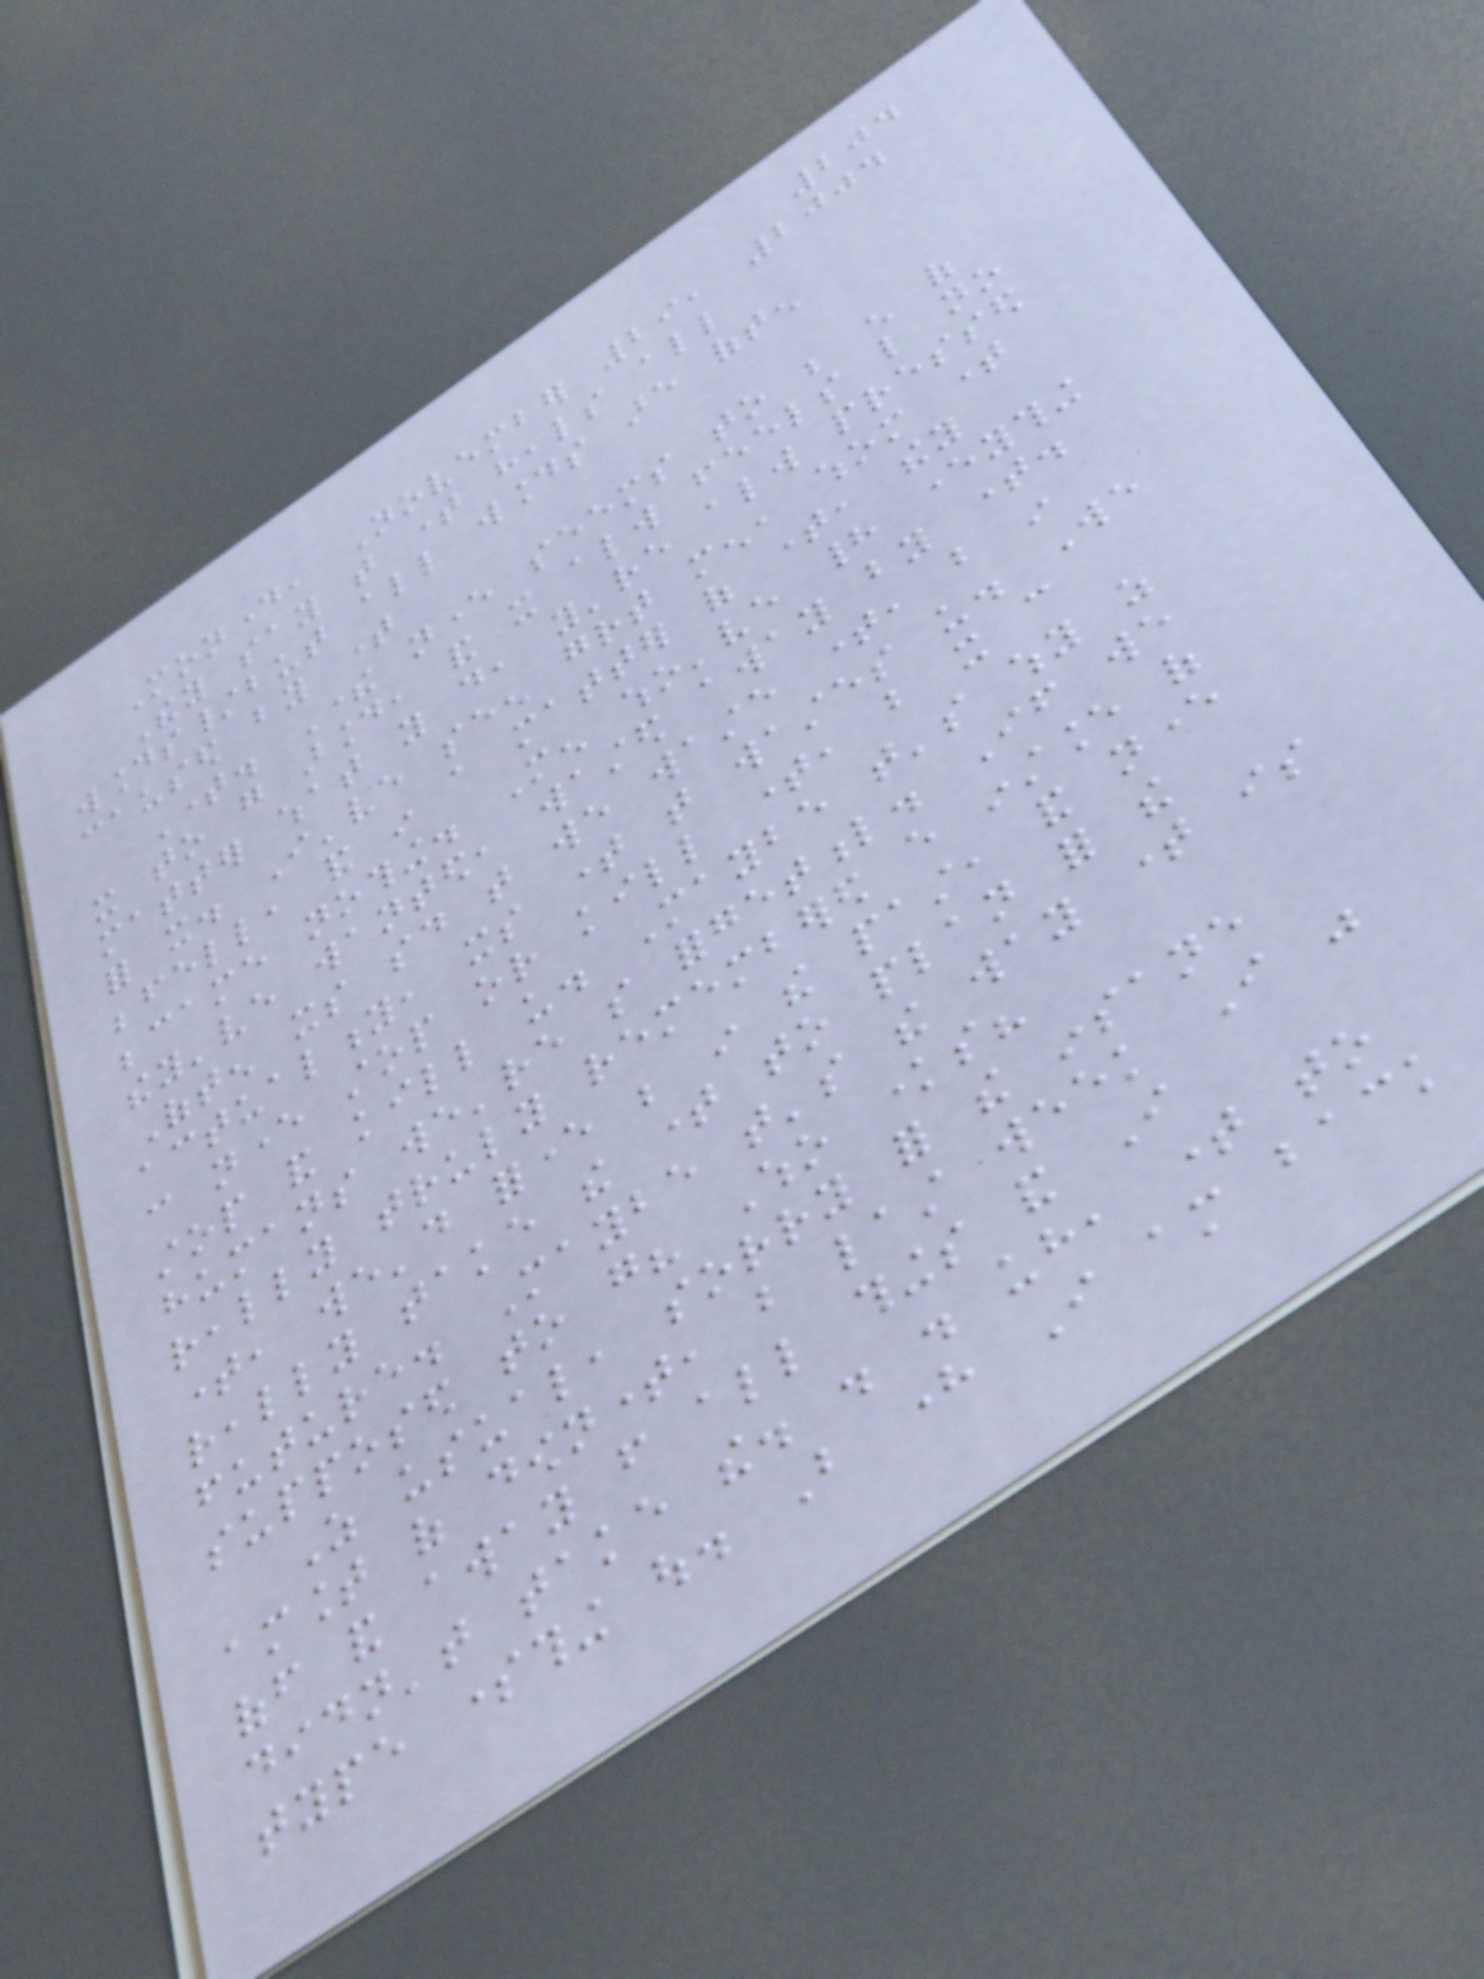204
Monday, November 29, 2004
They say that time heals all
wounds/but all wounds are often
caused by time
Time. There never seems to be enough of
it to go around, and it always feels like no
matter what you do, you're always pressed
for it. I've seen great men, whom time
befell, and in a matter of time, they
became nothing. Men who've had everything
they've wanted, wasted away by time.
Often its said that we waste time, but in
actuality, its time that wastes us. We
can never stop or kill time, but it can
stop and kill us. Maybe that's why as
humans we're so forgetful. If we
really truly remembered every instance of
time, we'd forever be in the past, and never
really take the time to plan for the
future. Maybe that's the way time is
supposed to go? Who knows?
As usual, sorry for the insane
amount of downtime, but last week I was
off and away from all things and I
didn't take the. . . uh, time to
type something out. But here I am back
